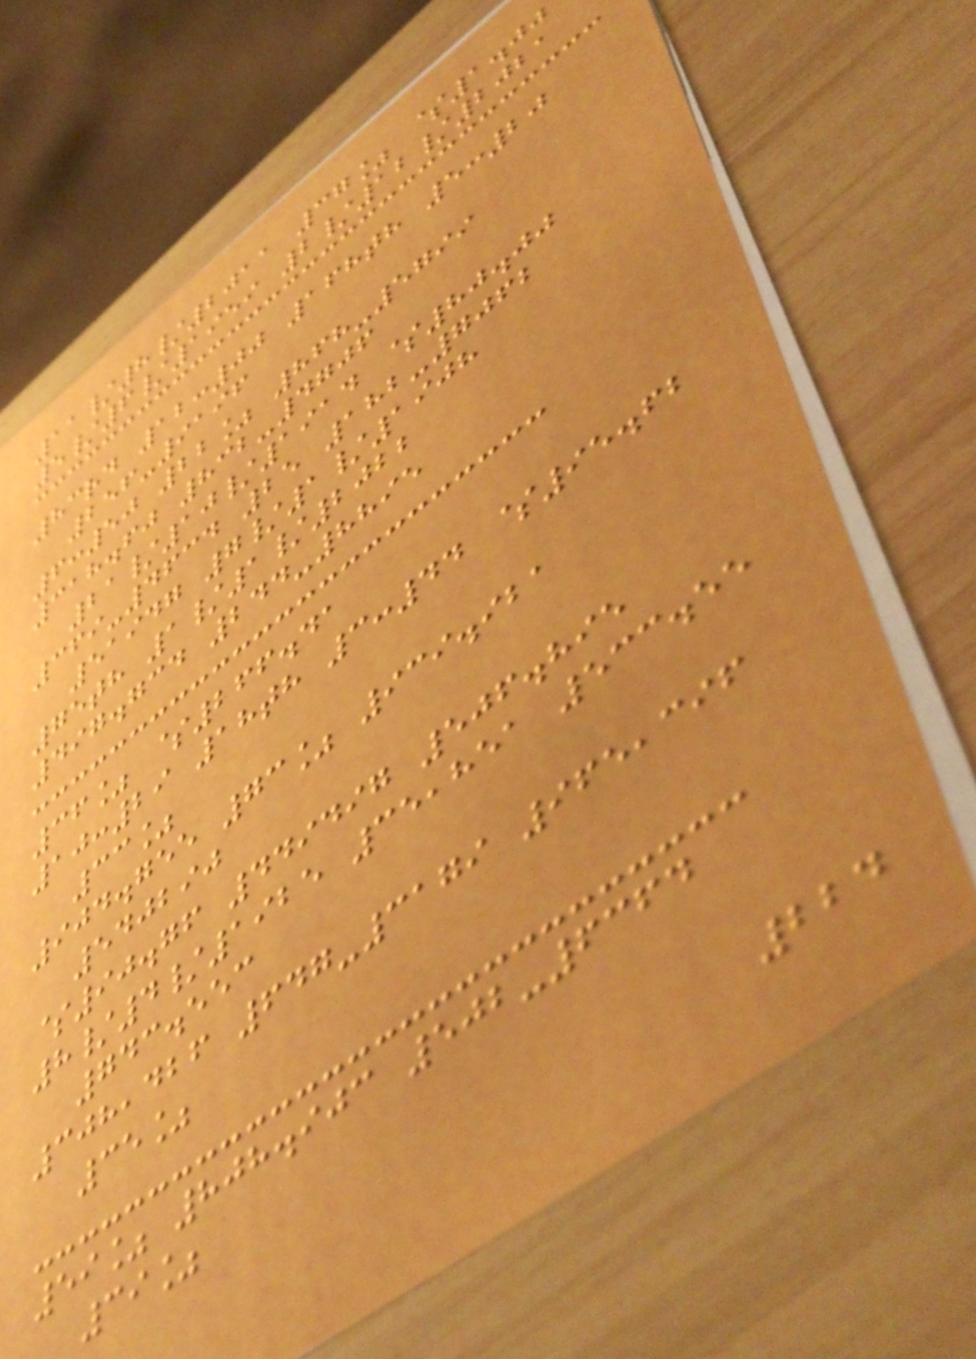11/8/2011 37% $1.00
5/6/1959 2/12/2021
83rd 12:00 168th 5:20
256-9196
6:50 22% 868-5799
318.60 832-4706
21/10/1914 $80.00
369-4634 25 182-7062
51947 7/1/1908
75th 1/1/2022
497.734 244-8895
36% $266.41
10:29 18th 3:44 $95.62
33%
904.755 73% 939.921
540290
$90.76 449497 506.895
8/4/1925 35,851 533.55
743.553
308,426 647-3179 965,396
35%
59% 808.903 502-6364
39%
224
